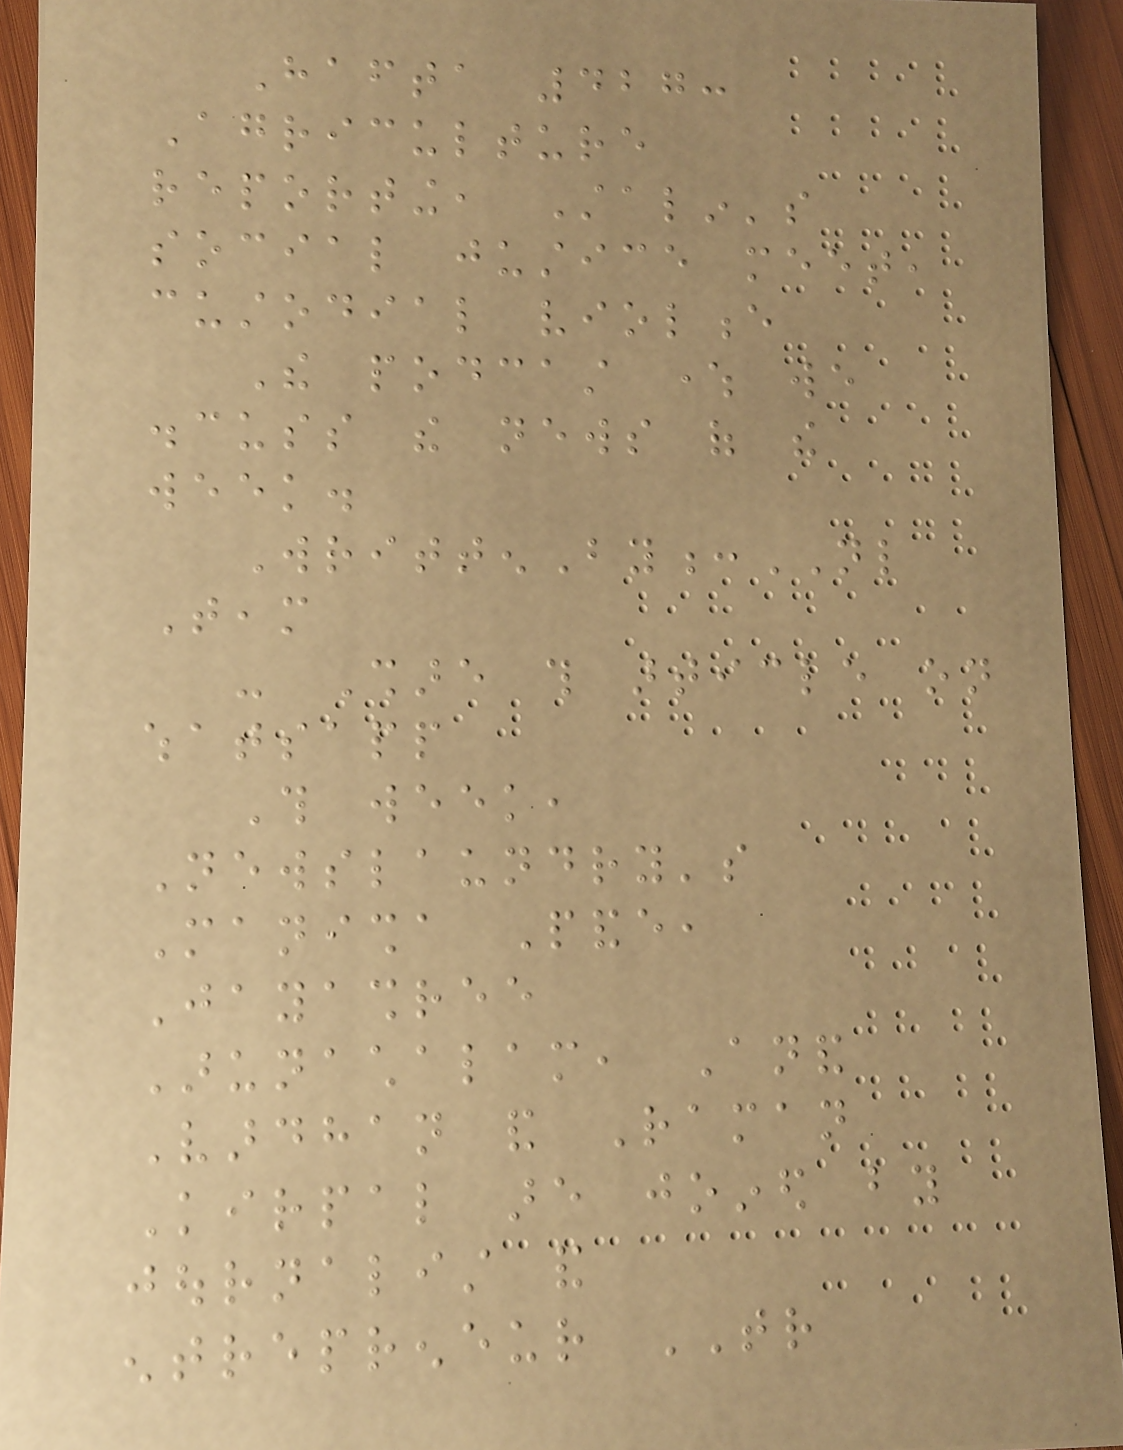Hafta 427:
Agriculture
reporting, Stalin's
social justice meet,
custodial violence
The podcast where we
discuss the news of the
week.
WrittenBy:NL
Team
- Share this article on
whatsapp
This week,
Newslaundry's
Manisha Pande,
Jayashree
Arunachalam, Anand
Vardhan and Raman
Kirpal are joined by
journalist and
entrepreneur TR
